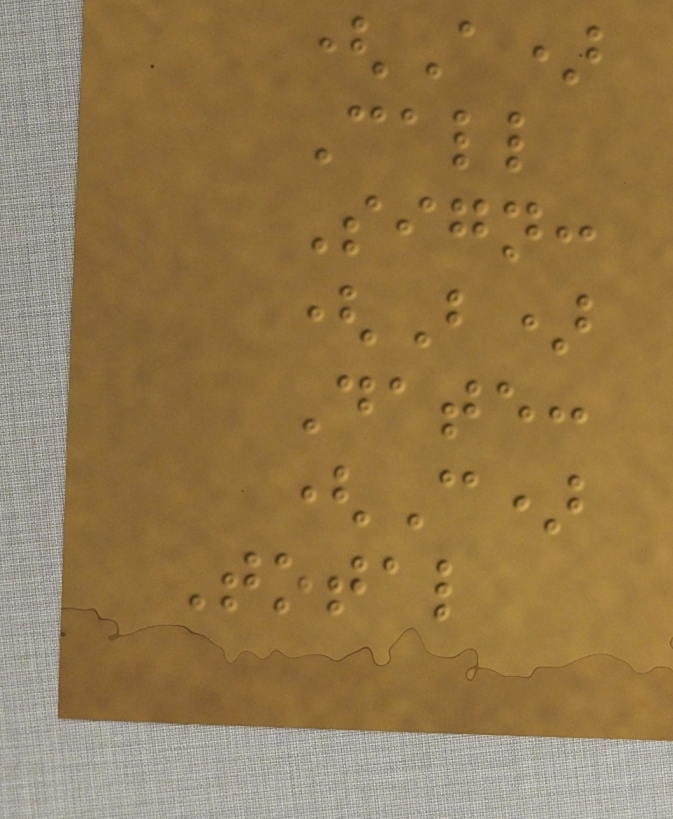(A)
Call
Sign:
(B)
Date:
(C)
Total
